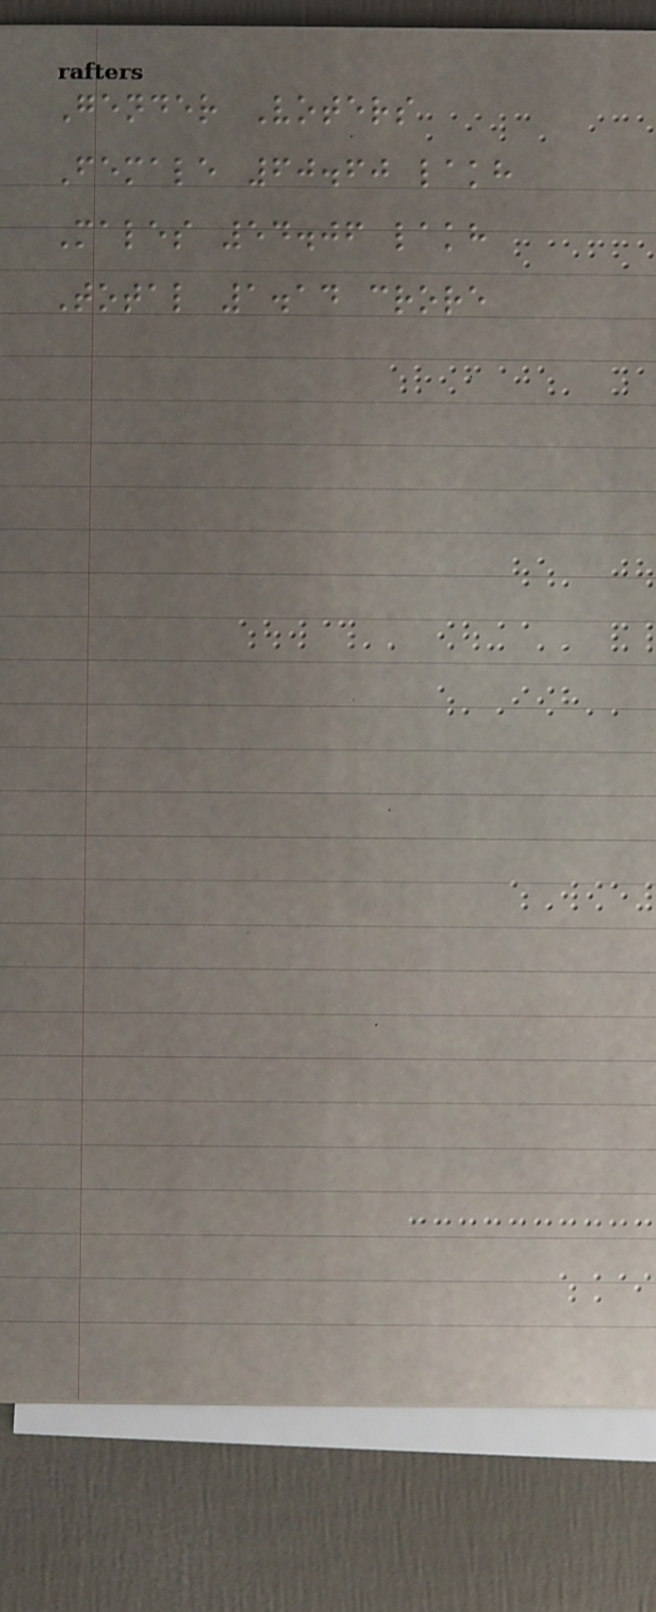Gender Voters
Female 60.60 lakh
Males 54.06 lakh
Total 1.14 crore
